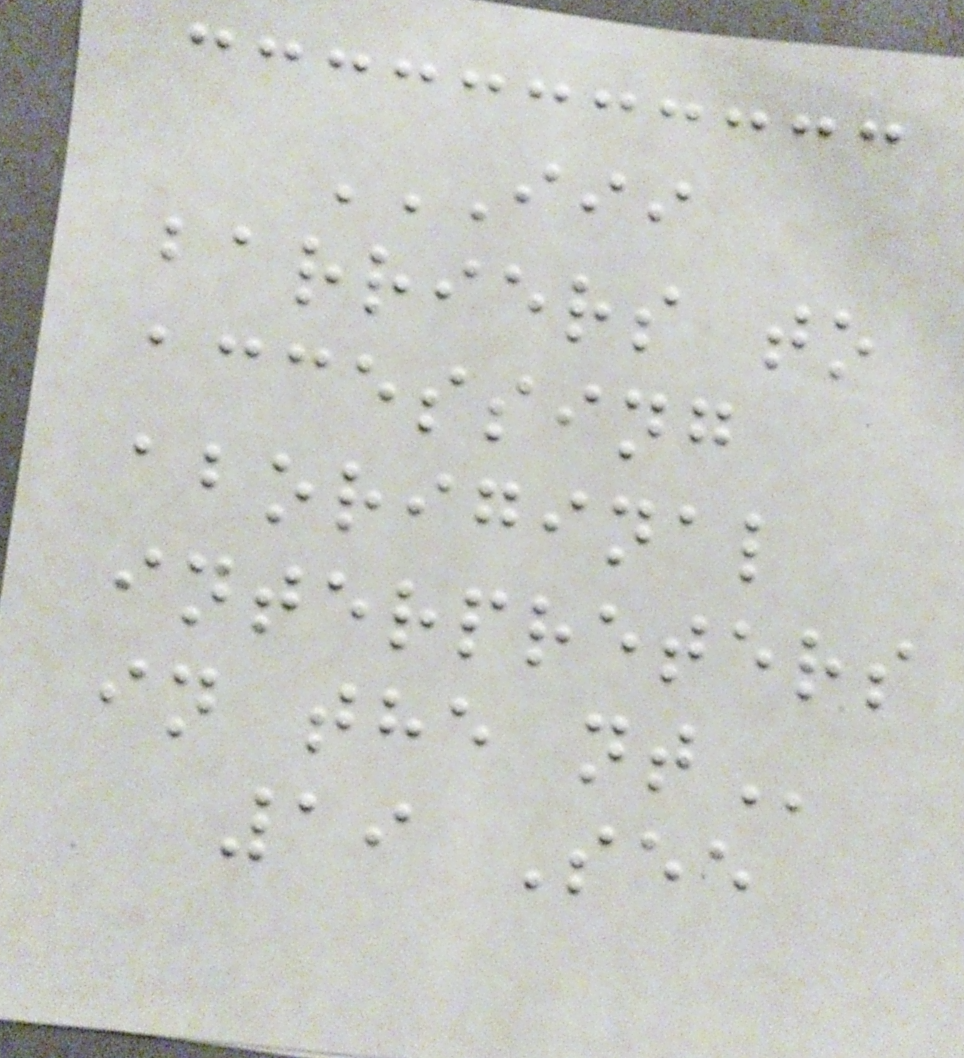III
BARRIERS TO
ACCESSING
ABORIGINAL
INTERPRETERS
IN THE NT
19 See
